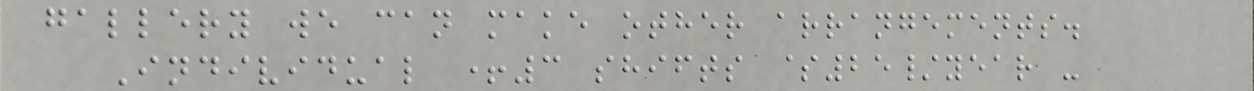gallery we can make other arrangements.
Individual +3 shifts $25/year -
